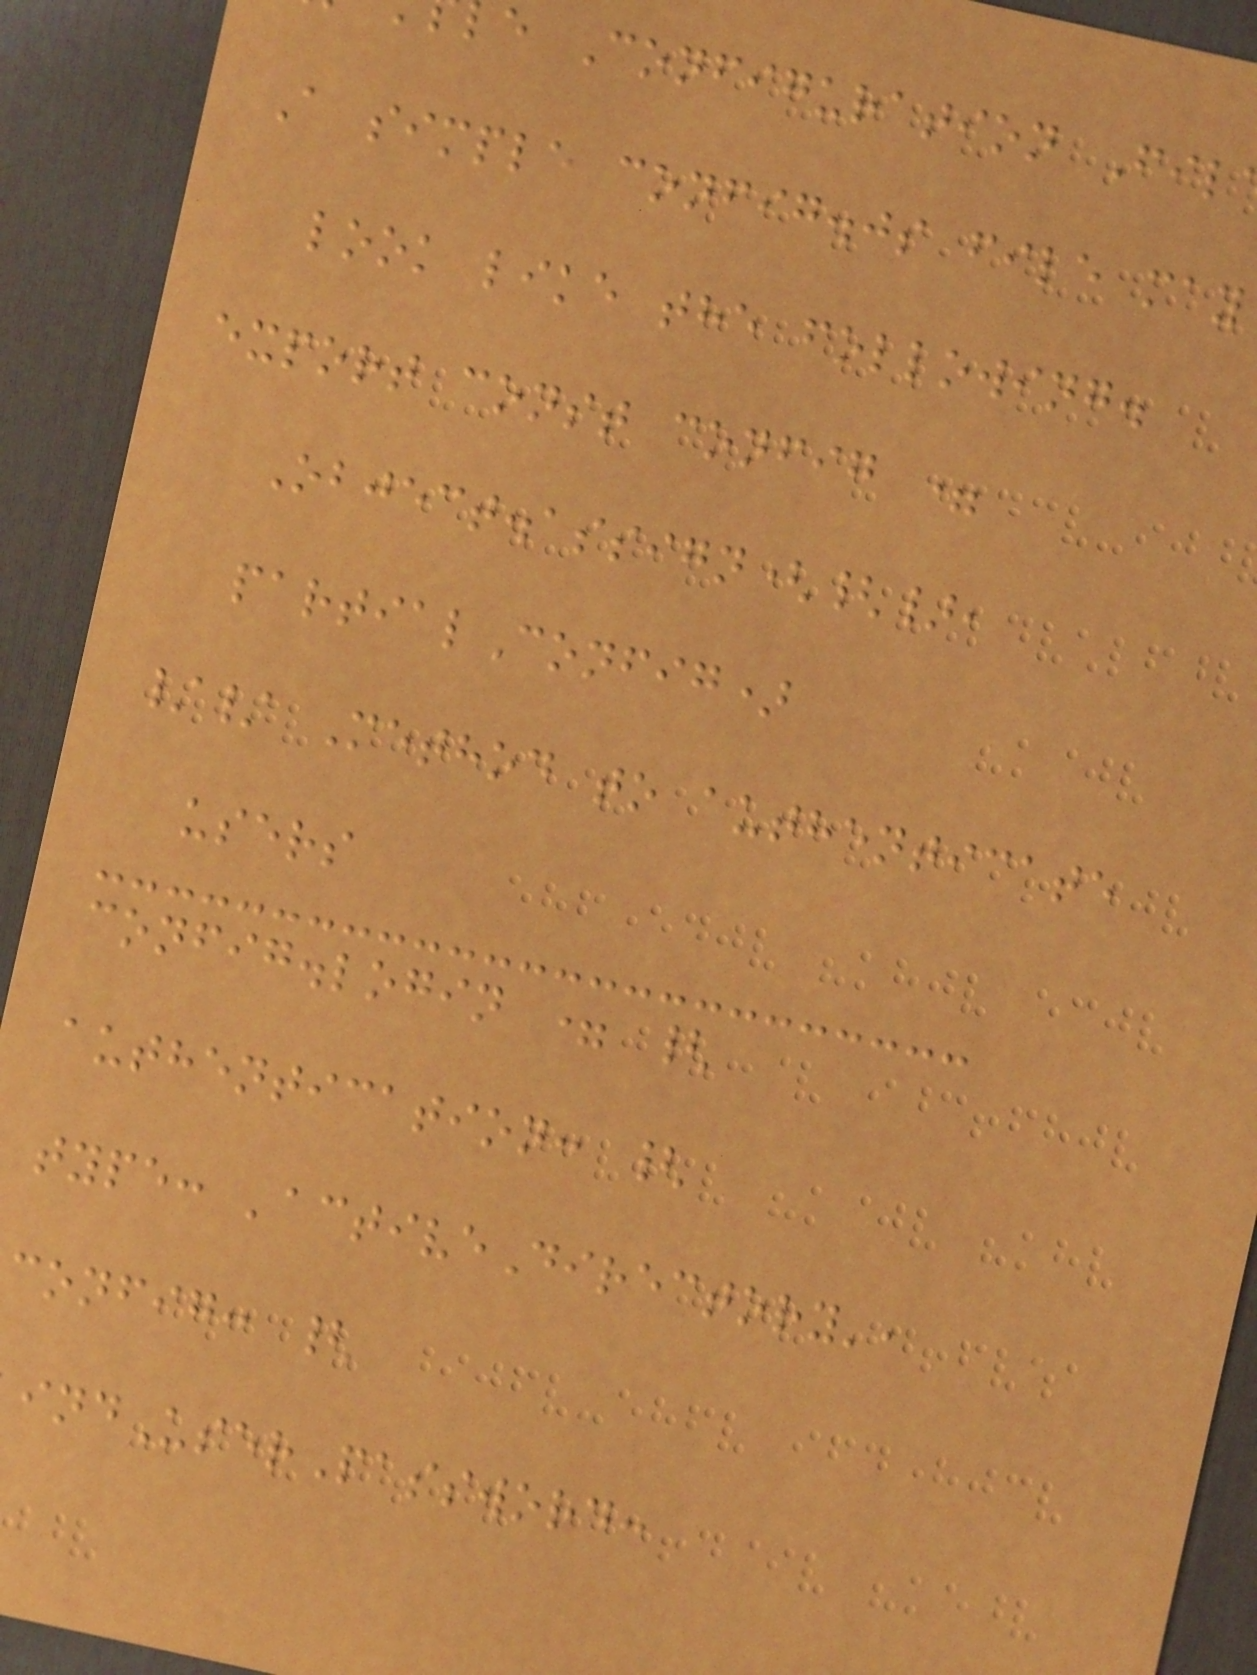e Configuration Fil
A simple config.js file may
look like the following.
export const config =
Object.assign({},
partialConfig)
// Method to authenticate
users
config.login = {
authentication: {
type: 'activeDirectory',
config: {
indUserPassword:
